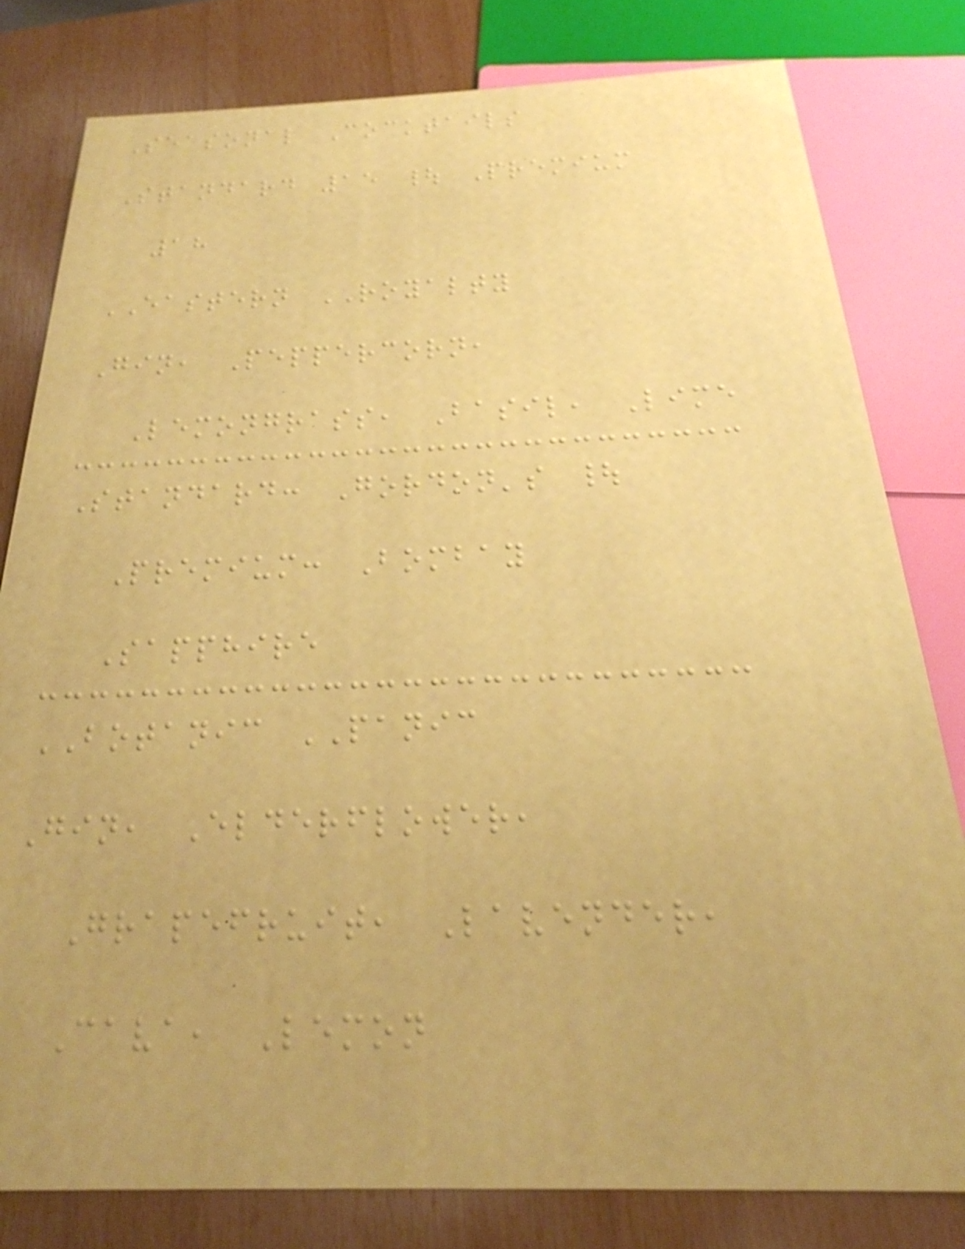Seasonal Cocktails
Standard 15 | Premium
18
EASTERN ROYALTY
Gin, Peppercorn,
Lemongrass, Basil, Lime
Standard: Gordon's |
Premium: Bombay
Sapphire
BOTANIC PANIC
Gin, Elderflower,
Grapefruit, Lavender,
Cava, Lemon
